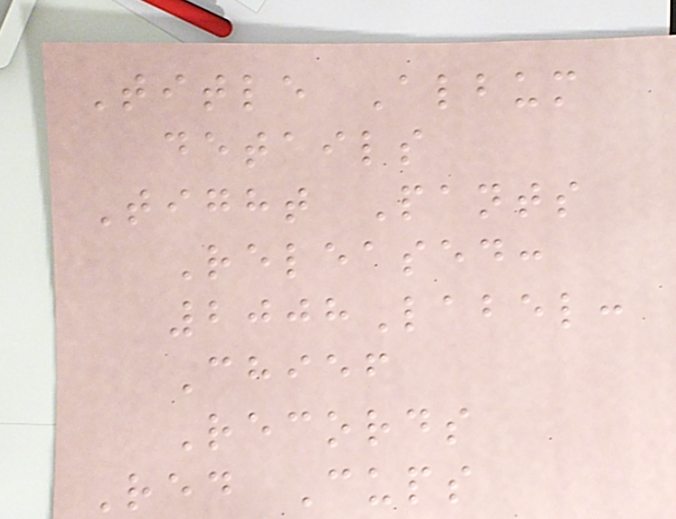Title Album
details
Tight Pants
Released:
2008Label:
Chief
Records
Red Cups
